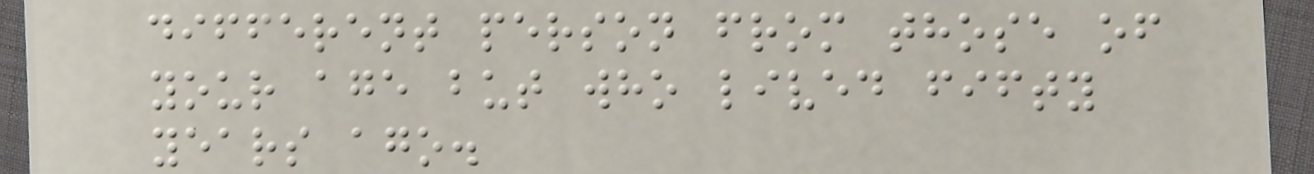different person from those of
your age but who lived fifty
years ago.
